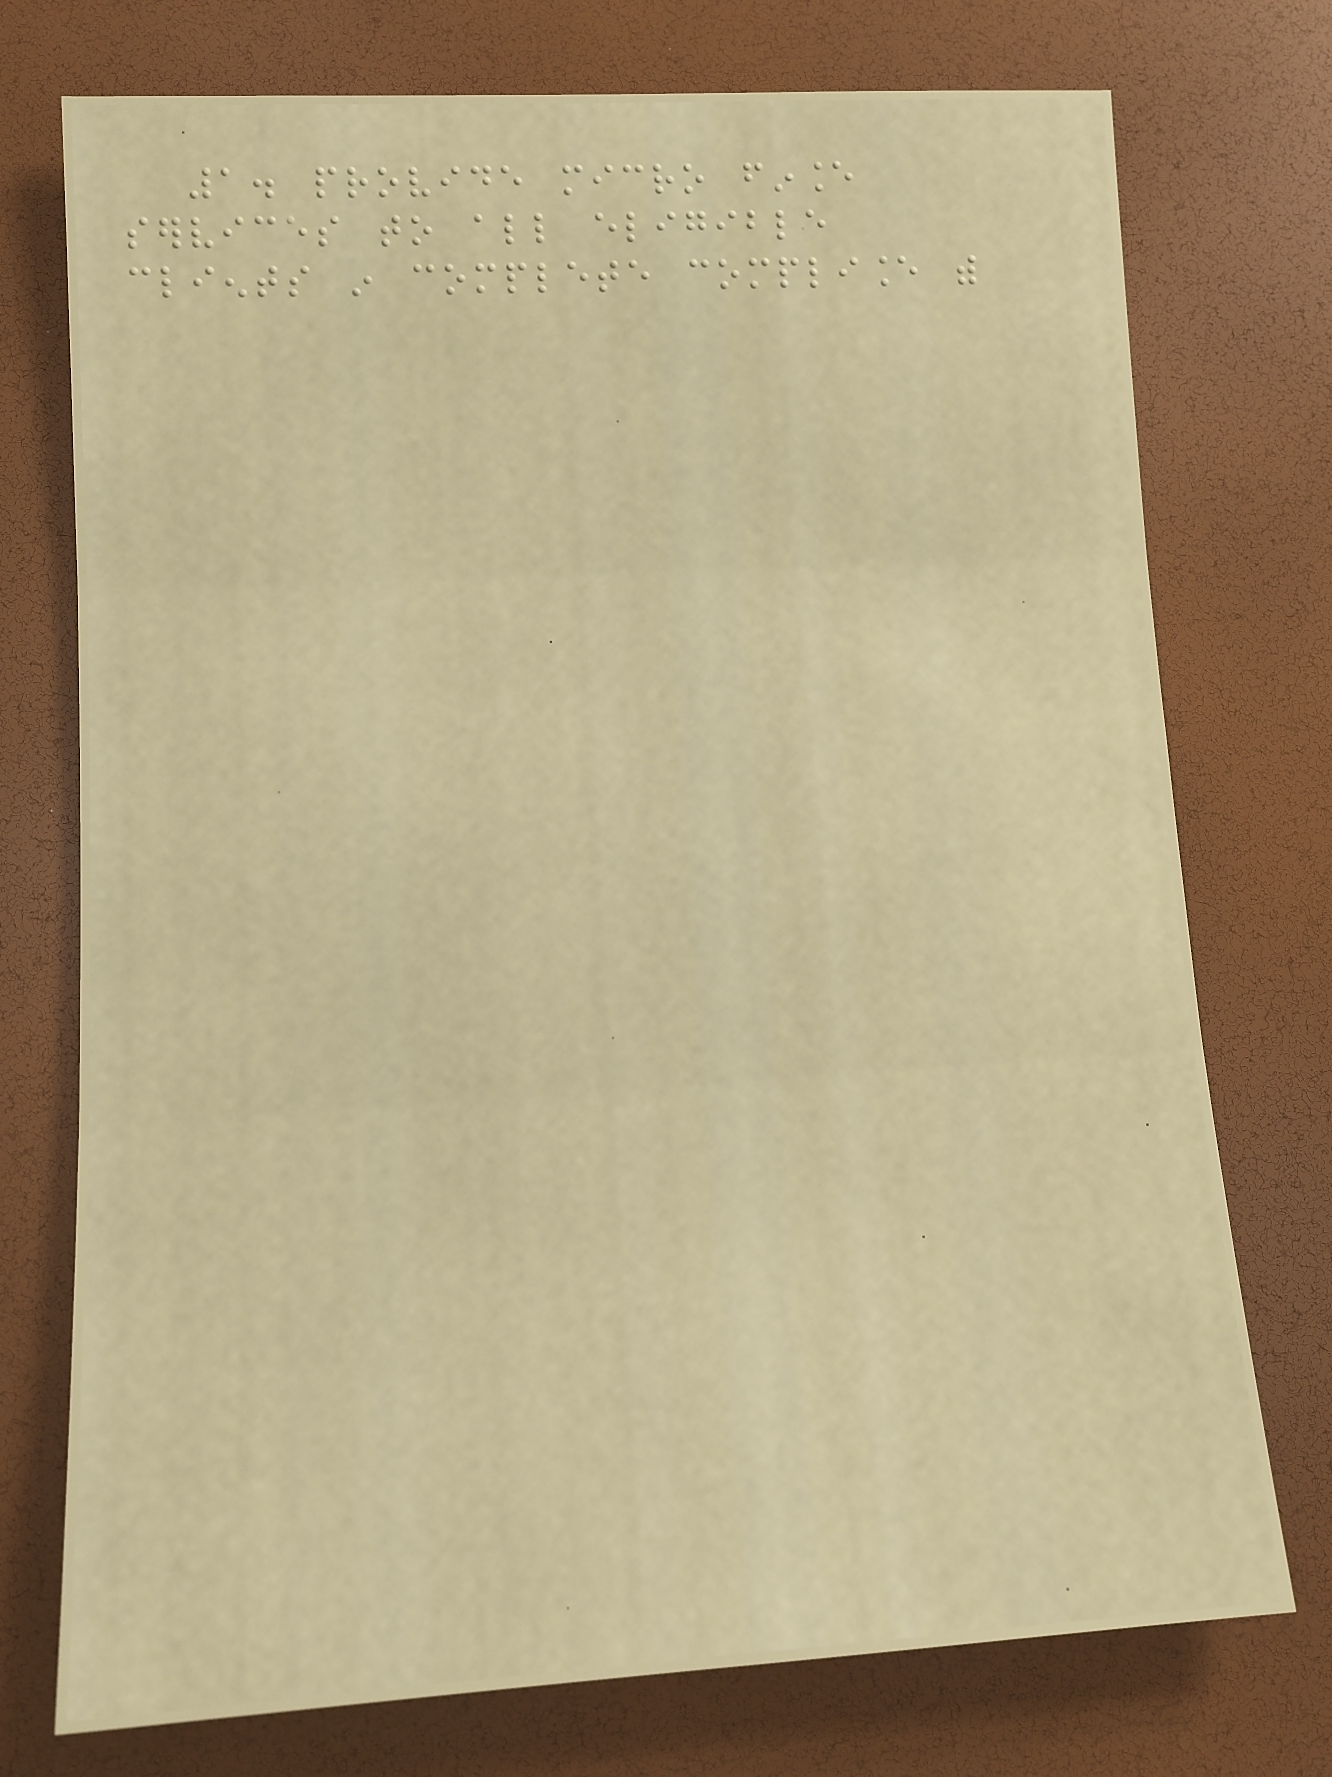1. provide micro finance
services to all eligible
clients in complete compliance with
